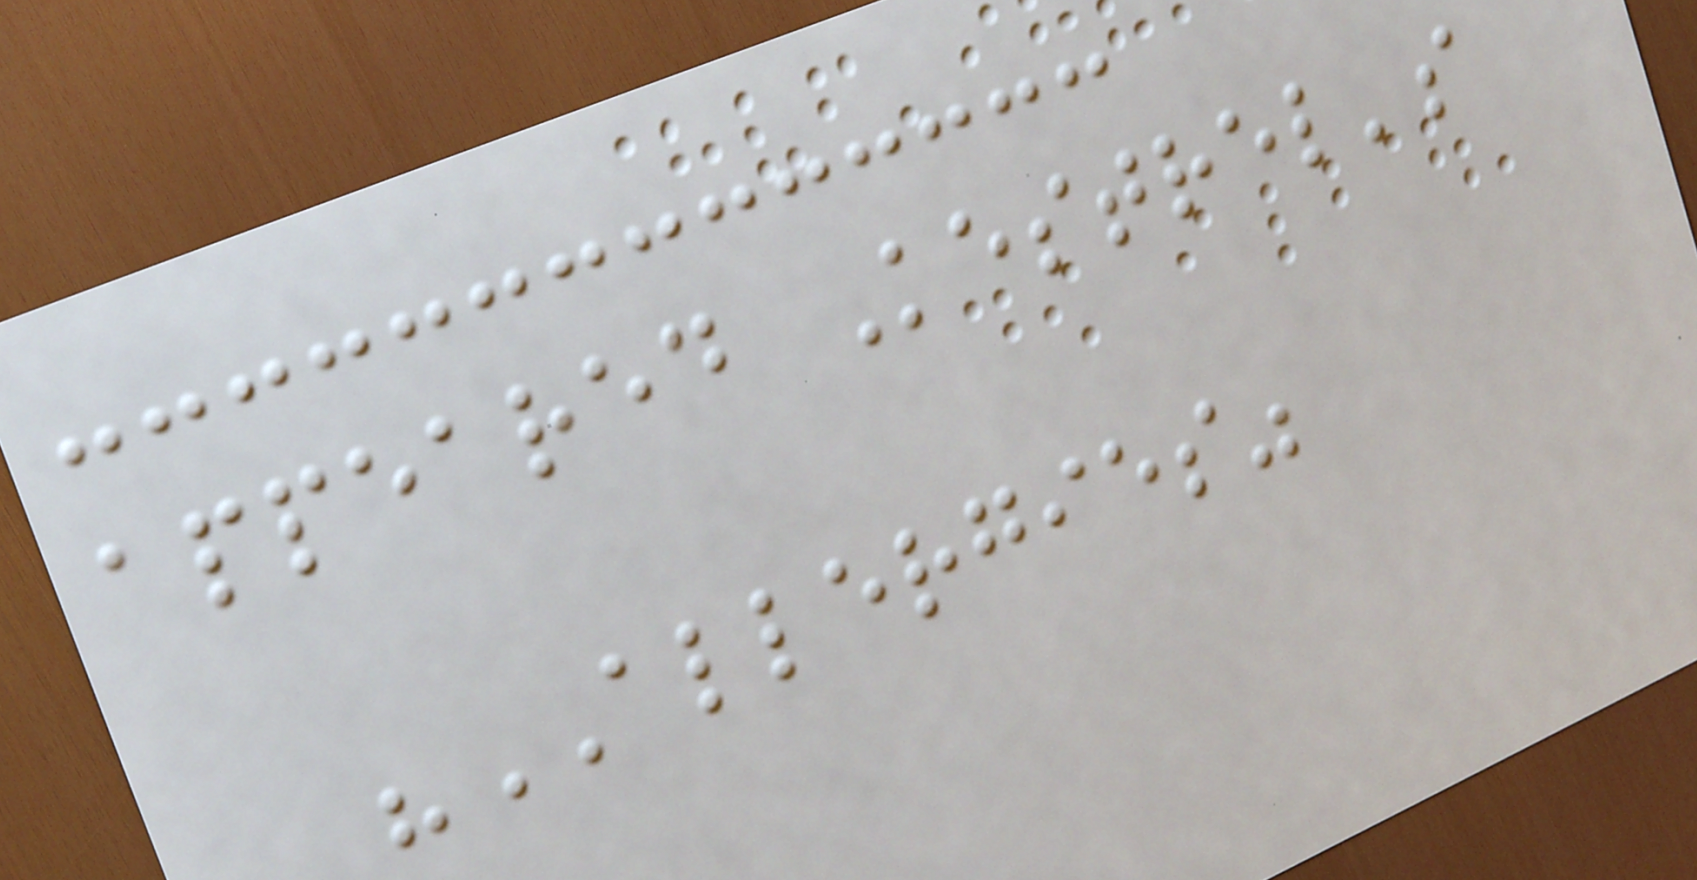appeared Kestrel's
"ALLERGIES"
